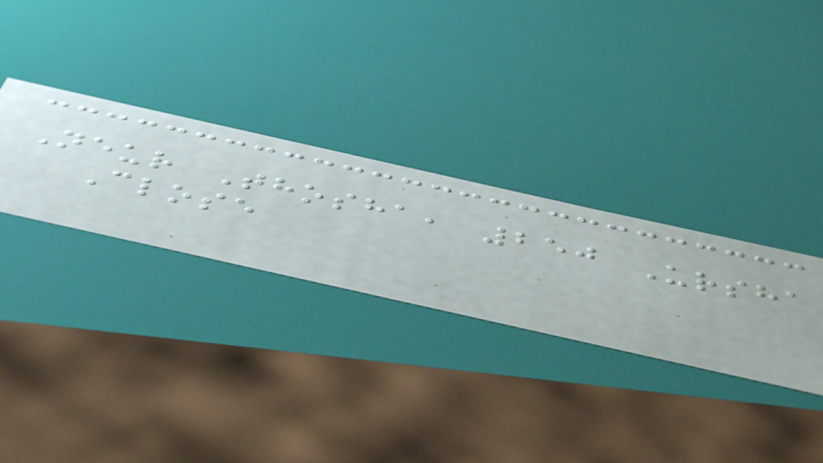Neur Thosha, 250 Ursha
Close
